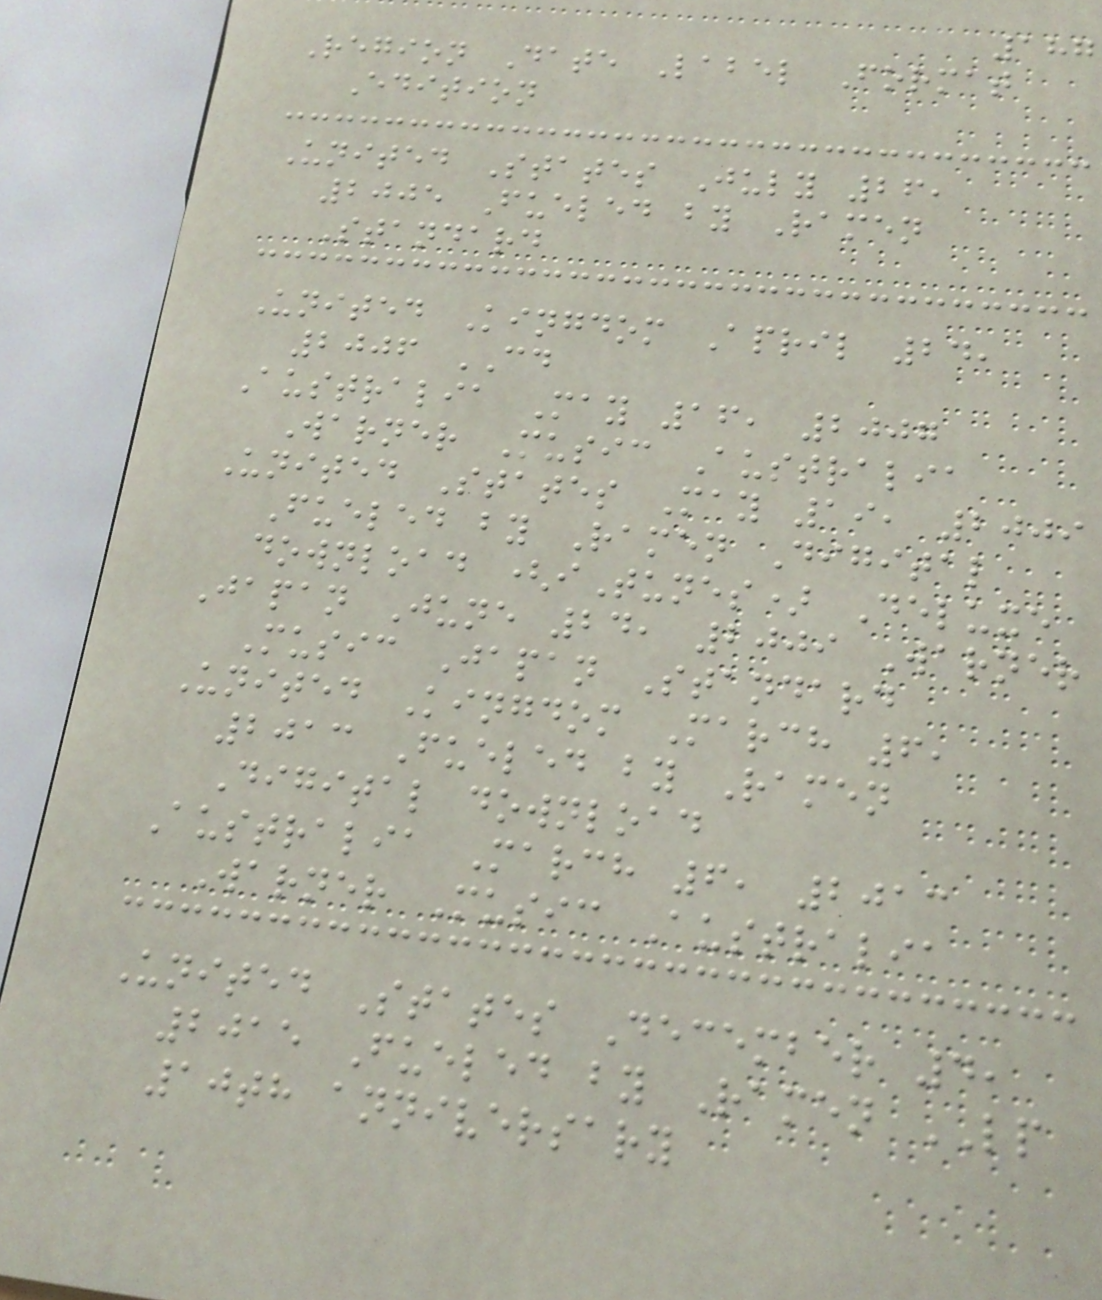187
Region Date Label Format
Edition
United States July 26,
2005 Fueled by Ramen
Standard
United Kingdom April 24,
2006 CD
Australia May 16, 2007
Warner Music Australia
United States May 19, 2009
Fueled by Ramen Digital
download (iTunes) Deluxe
Japan June 24, 2009 Warner
Music Japan Standard
United Kingdom March 6,
2013 Fueled by Ramen
Digital download
Australia March 6, 2013
Warner Music Australia
United States December 4,
2015 Fueled by Ramen LP
10th anniversary
